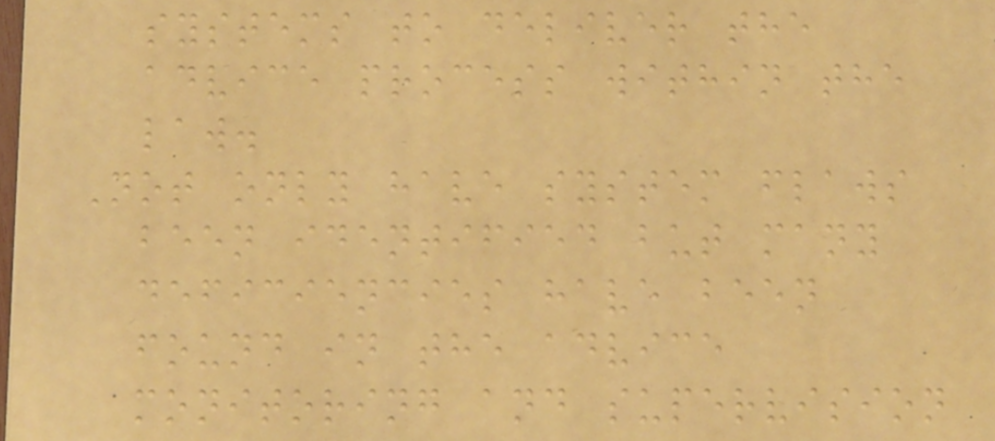systems to deliver the
advice process within the
law.
Not only have system flaws
been identified but many
deficiencies have been
found in the advice
monitoring and supervision
